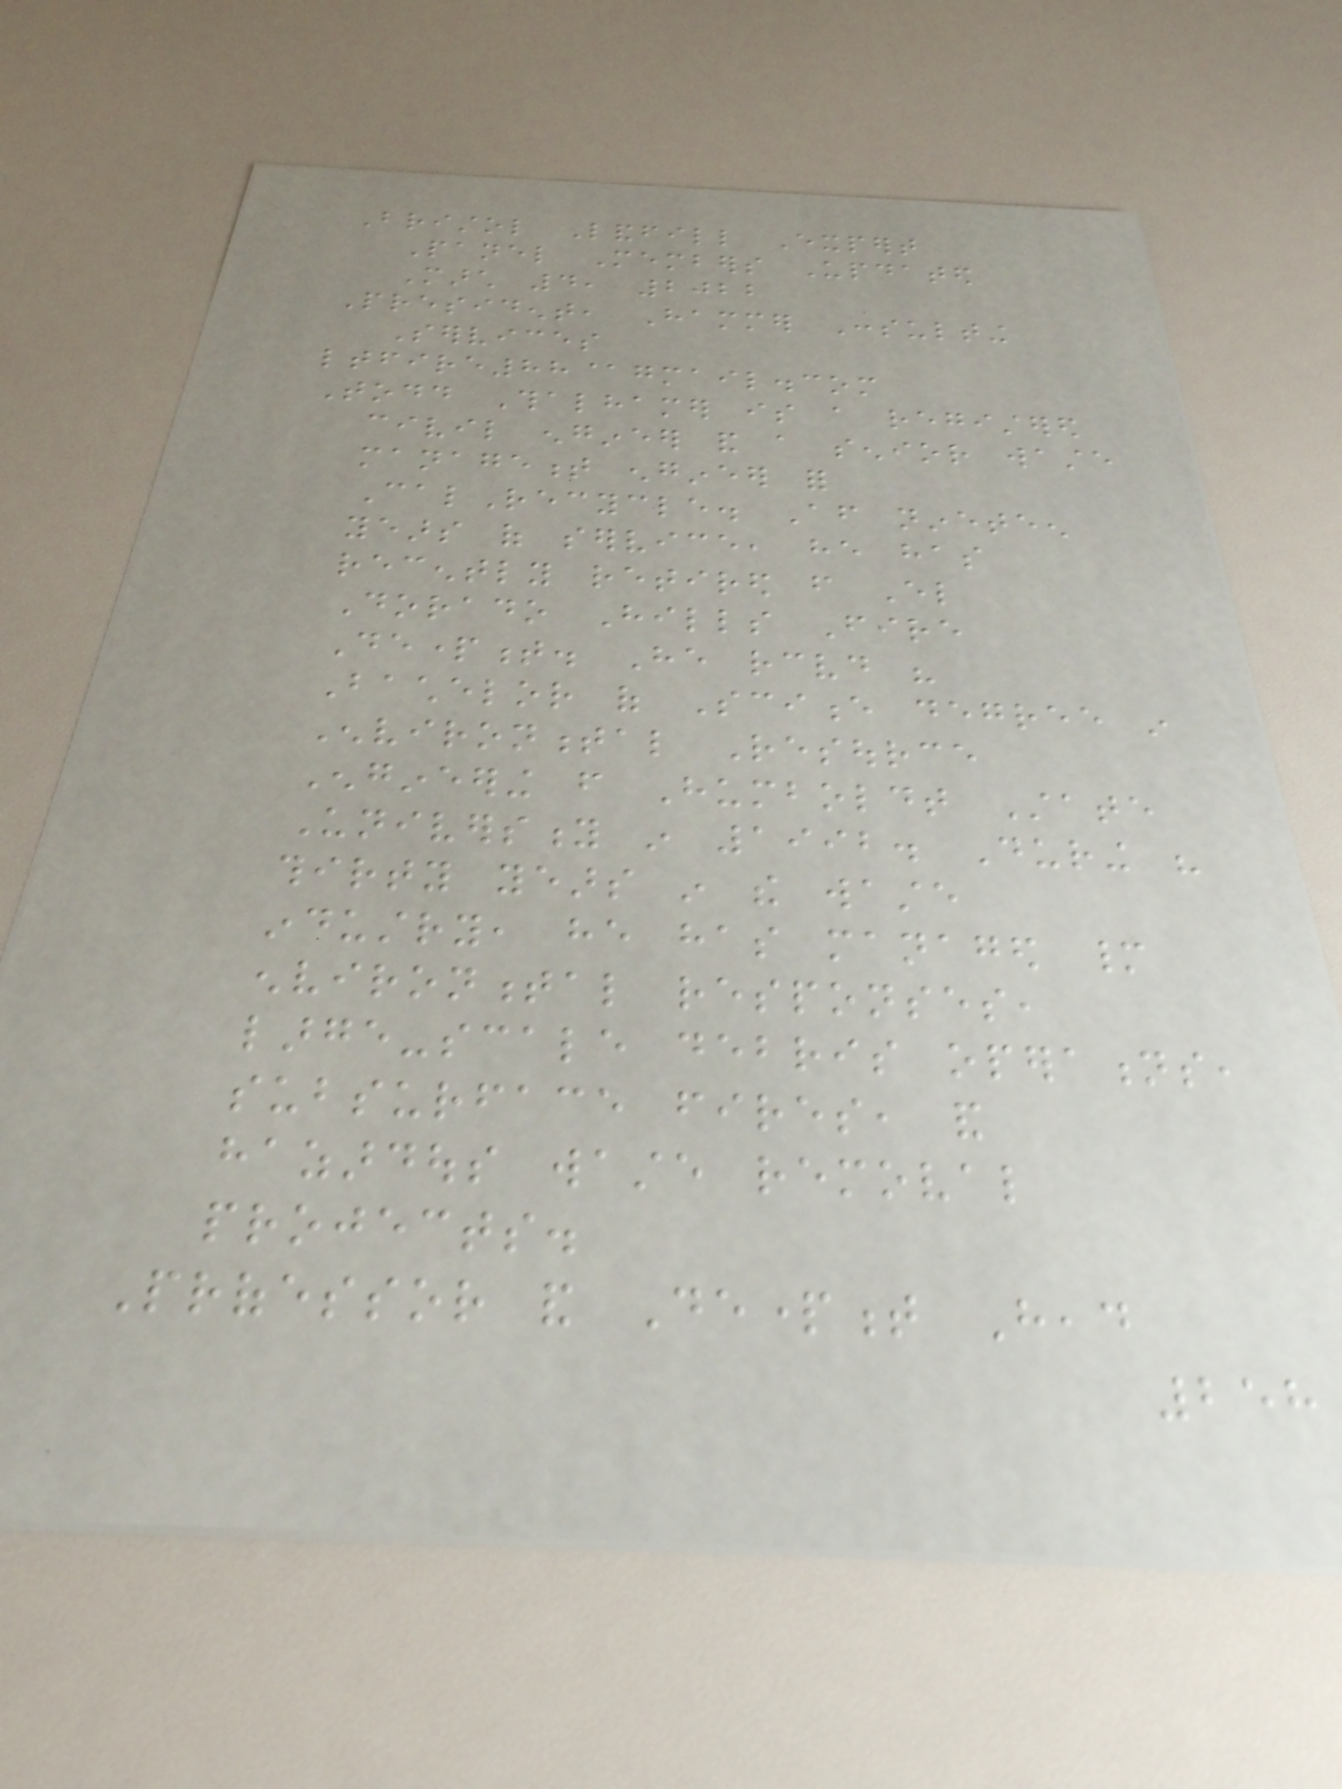Bristol Landfill Expert
Panel Members Updated
March 4, 2022
President, Hammer Consulting
Services
ltfire88@gmail.com
Todd Thalhamer is a registered
civil engineer and a senior waste
management engineer for
CalRecycle. After nineteen
years of service, he has
recently retired from El
Dorado Hills Fire
Department. He received his
Bachelor of Science degree in
Environmental Resource
Engineering from Humboldt State
University in 1992. During his
thirty years in the waste
industry, he has managed many
environmental responses,
large-scale debris operations,
subsurface fires, and
hazardous waste removal
projects.
Professor and Department Head
258
